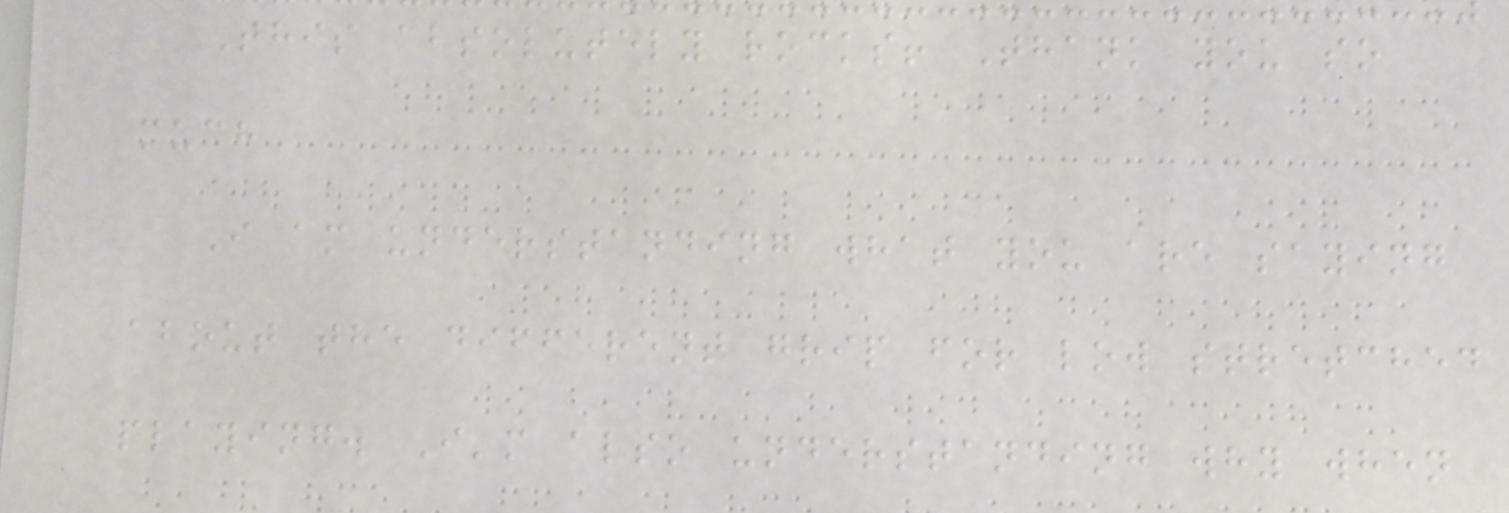This absolutely rocks! Thank you so
much
I am understanding what you are saying
about the different grip for low stretched
playing. I'm also understanding why when
